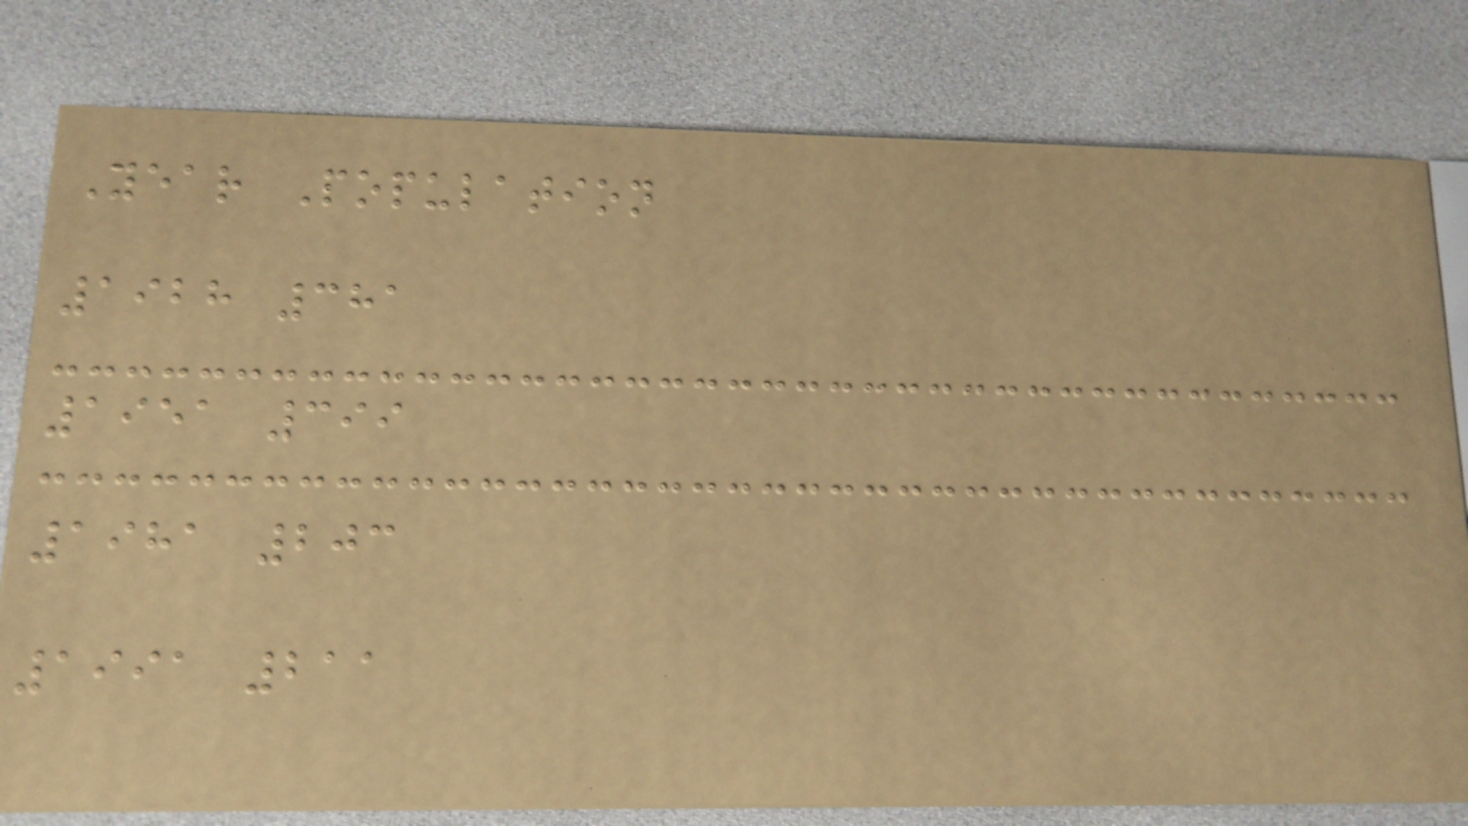Year Population
1928 381
1951 399
1981 203
1991 211
